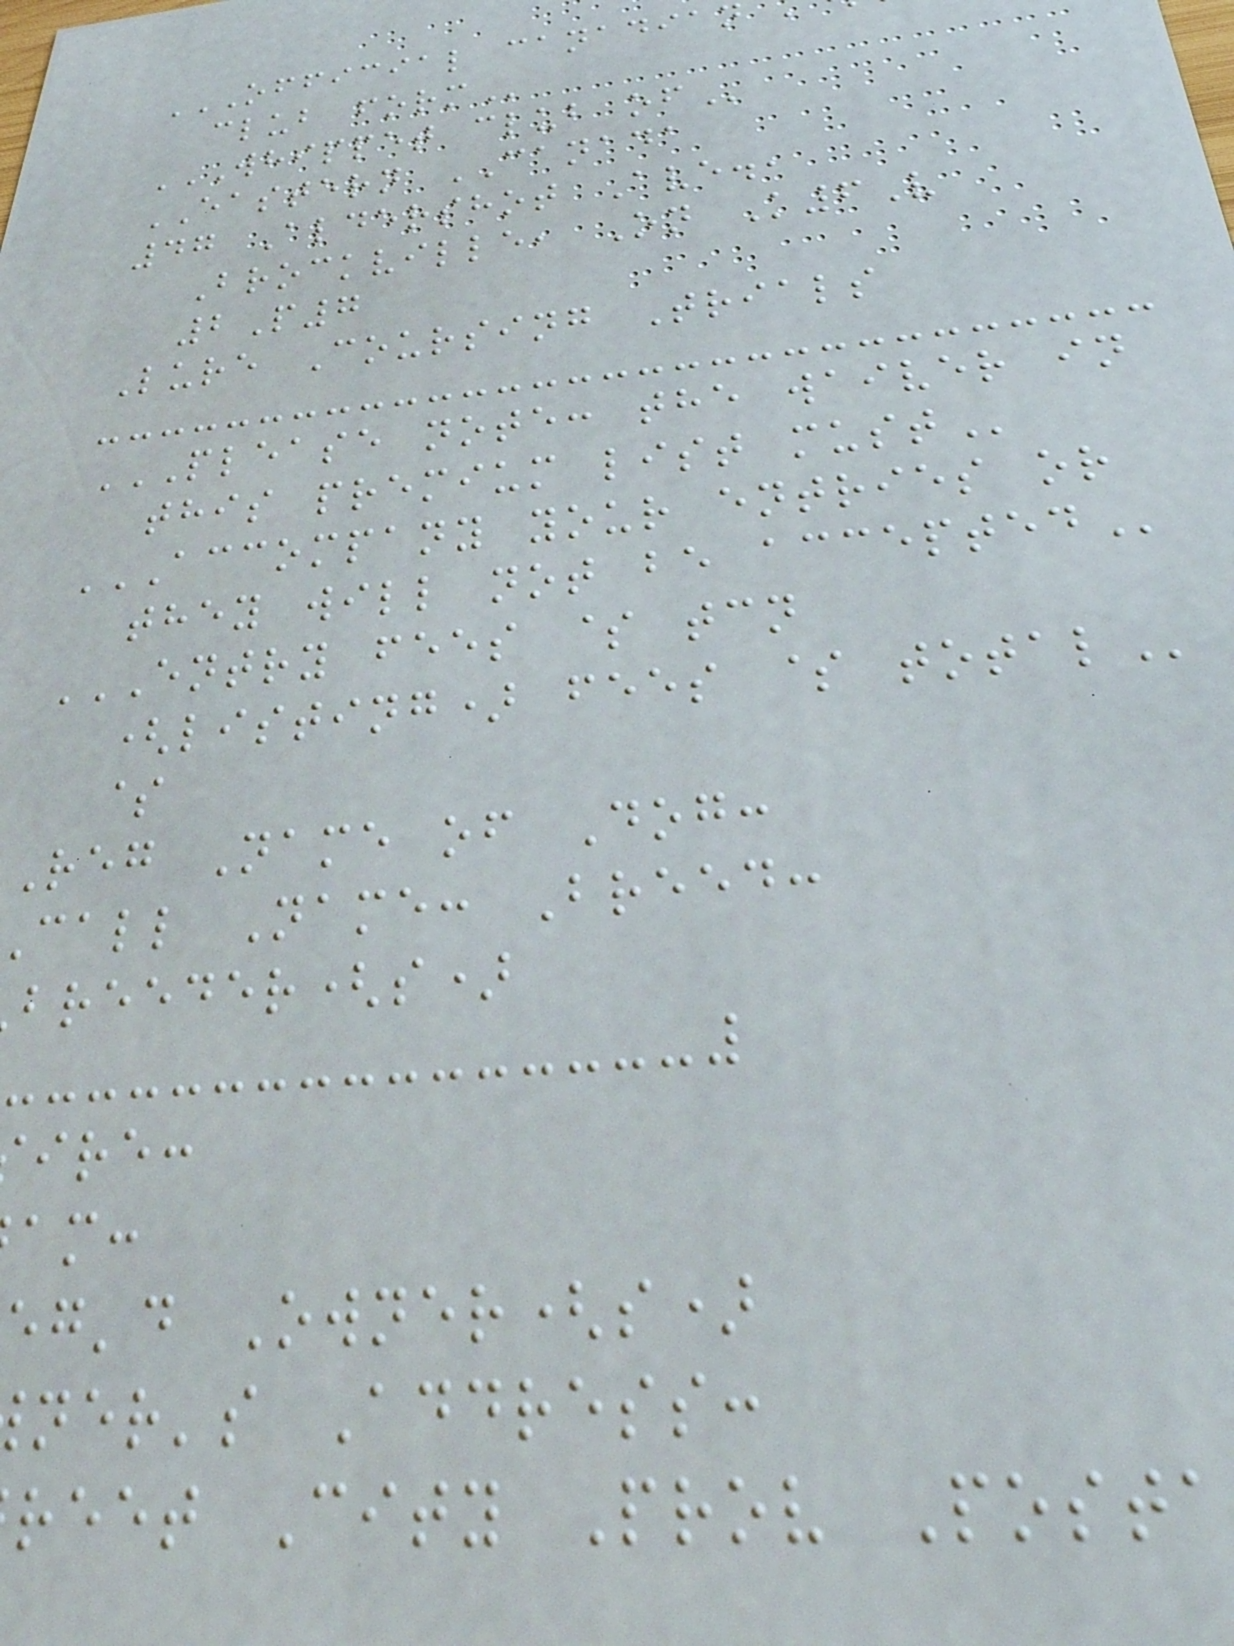club
WHIPPET CLUB OF
EASTERN CANADA
47 Aldershot Ave.,
Brockville, On K6V
2P7
Lure Coursing Trials
PLEASE NOTE: THE WAIVER IN
this premium list
ACCOMPANY YOUR ENTRIES OR
they will not be
ENTRY FEES $ TCN
(listing) fees $
$
Reg Name of Dog:
call Name: Breed:
breeder(s)
ire:
eg'd Owner(s)
ner's Address:
reet City Prov Posta
